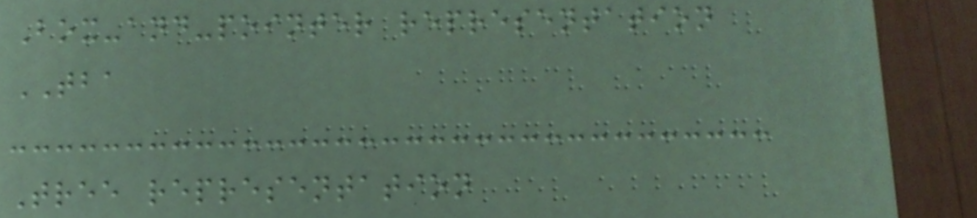Box-and-pointer representation
TBA
Tree representation
